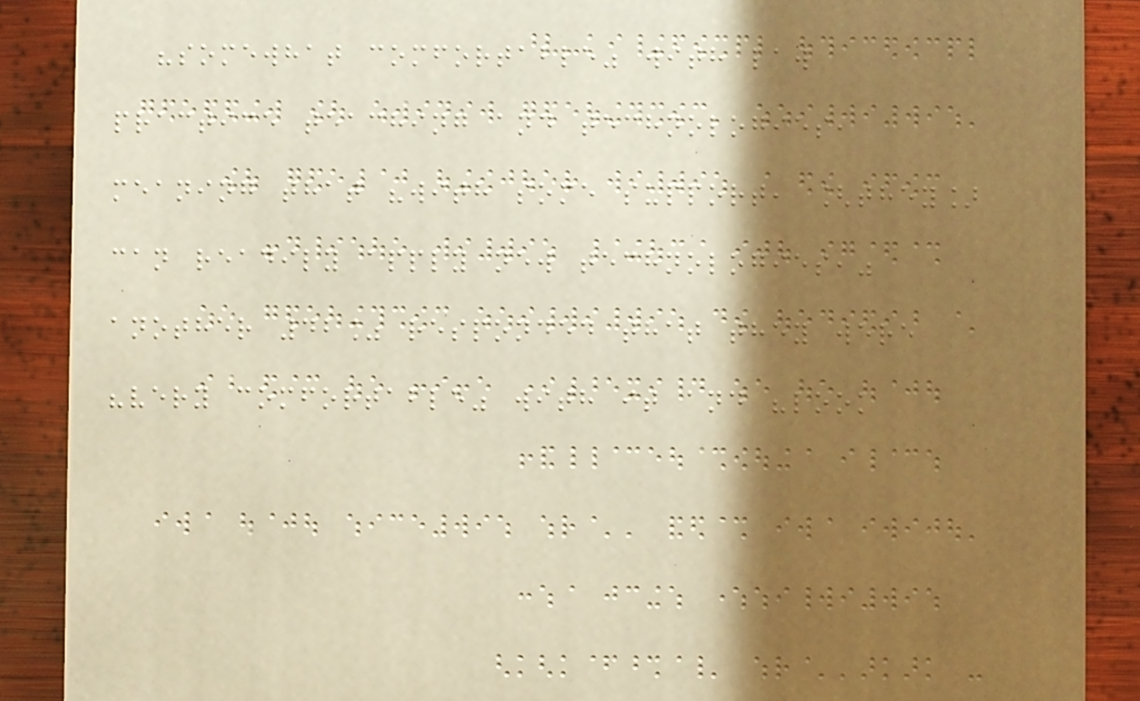"somewhat comfortable" with law
practice teaching and technologies,
meaning that "with some support, [they]
can readily apply new technologies,"
another 42% responded that they were
"very comfortable" with it and "look
